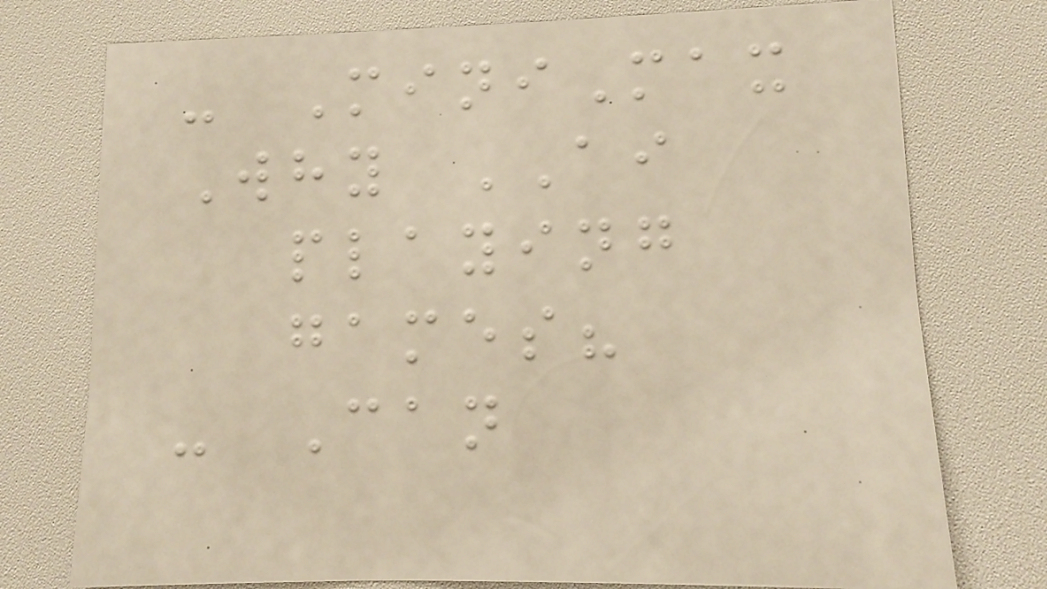- MiniMax
Why AI
playing
games?
- Can
